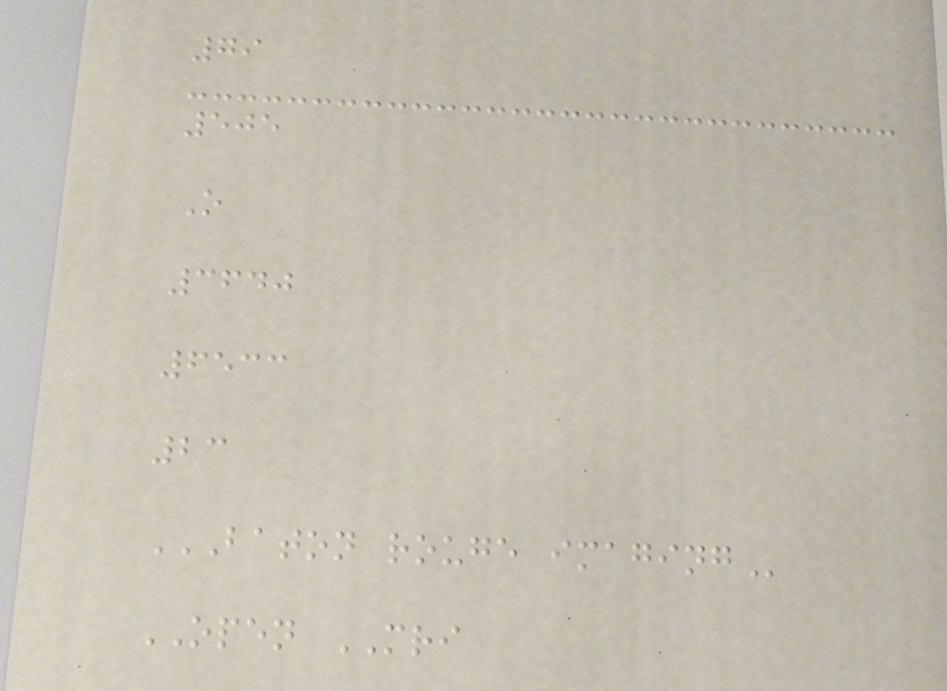79
505
O
3640
6533
23
BATON ROUGE IMAGING
OPEN MRI
